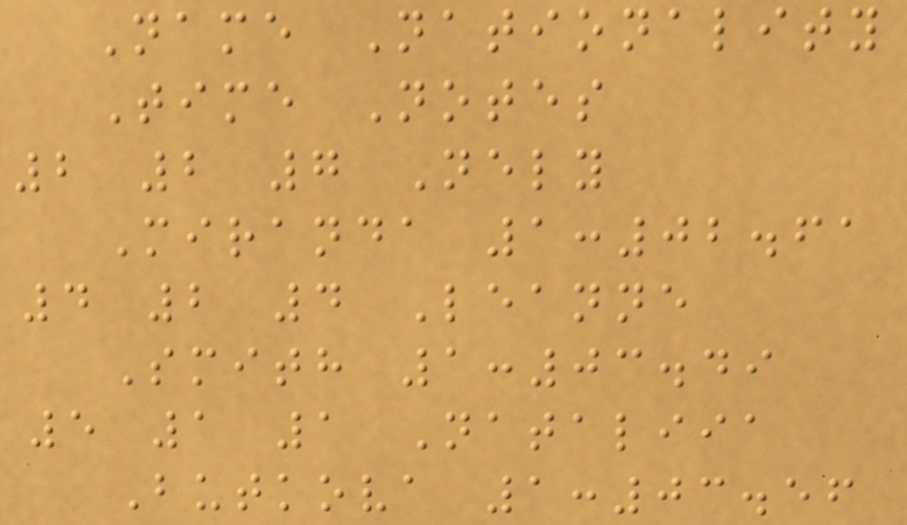Name Nationality
Time Notes
2 2 7 Nely
Miranda 1:02.61
4 2 4 Leanne
Smith 1:03.49
5 1 1 Nataliia
Butkova 1:03.56
